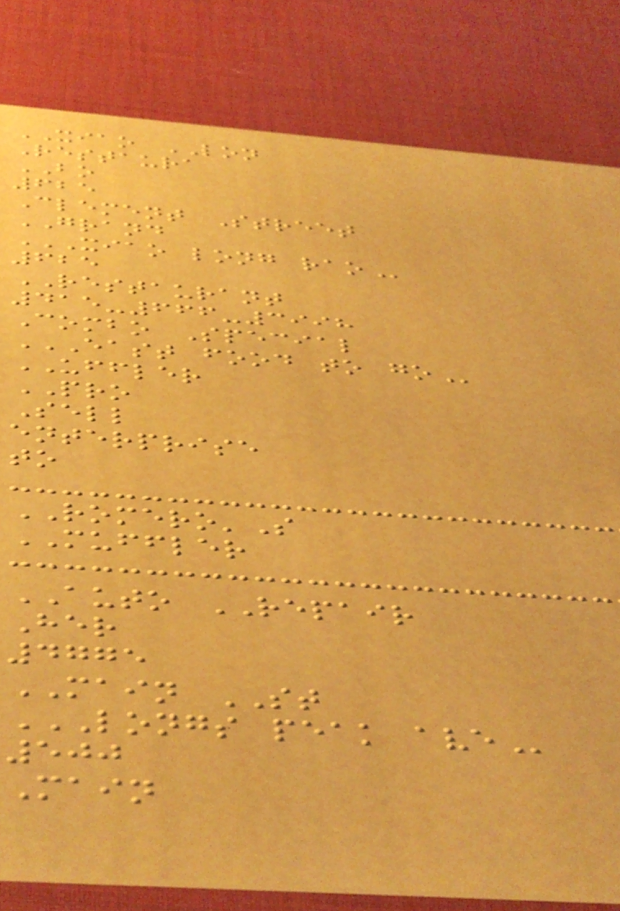XIAO LON
Restaura
BO
625
Clement Street
GRAND
XIAO LONG RAO
625
RESTAURANT
415-666-3998
Combo Special
EAST FOOD TO GO
UFFLER
PRO
Sell
enterprise
to
ROMERO'S
MUFFLER
AUTO REPAIR
Her
4775
MAIN ST
LONGS PEAK AVE
500
Main
